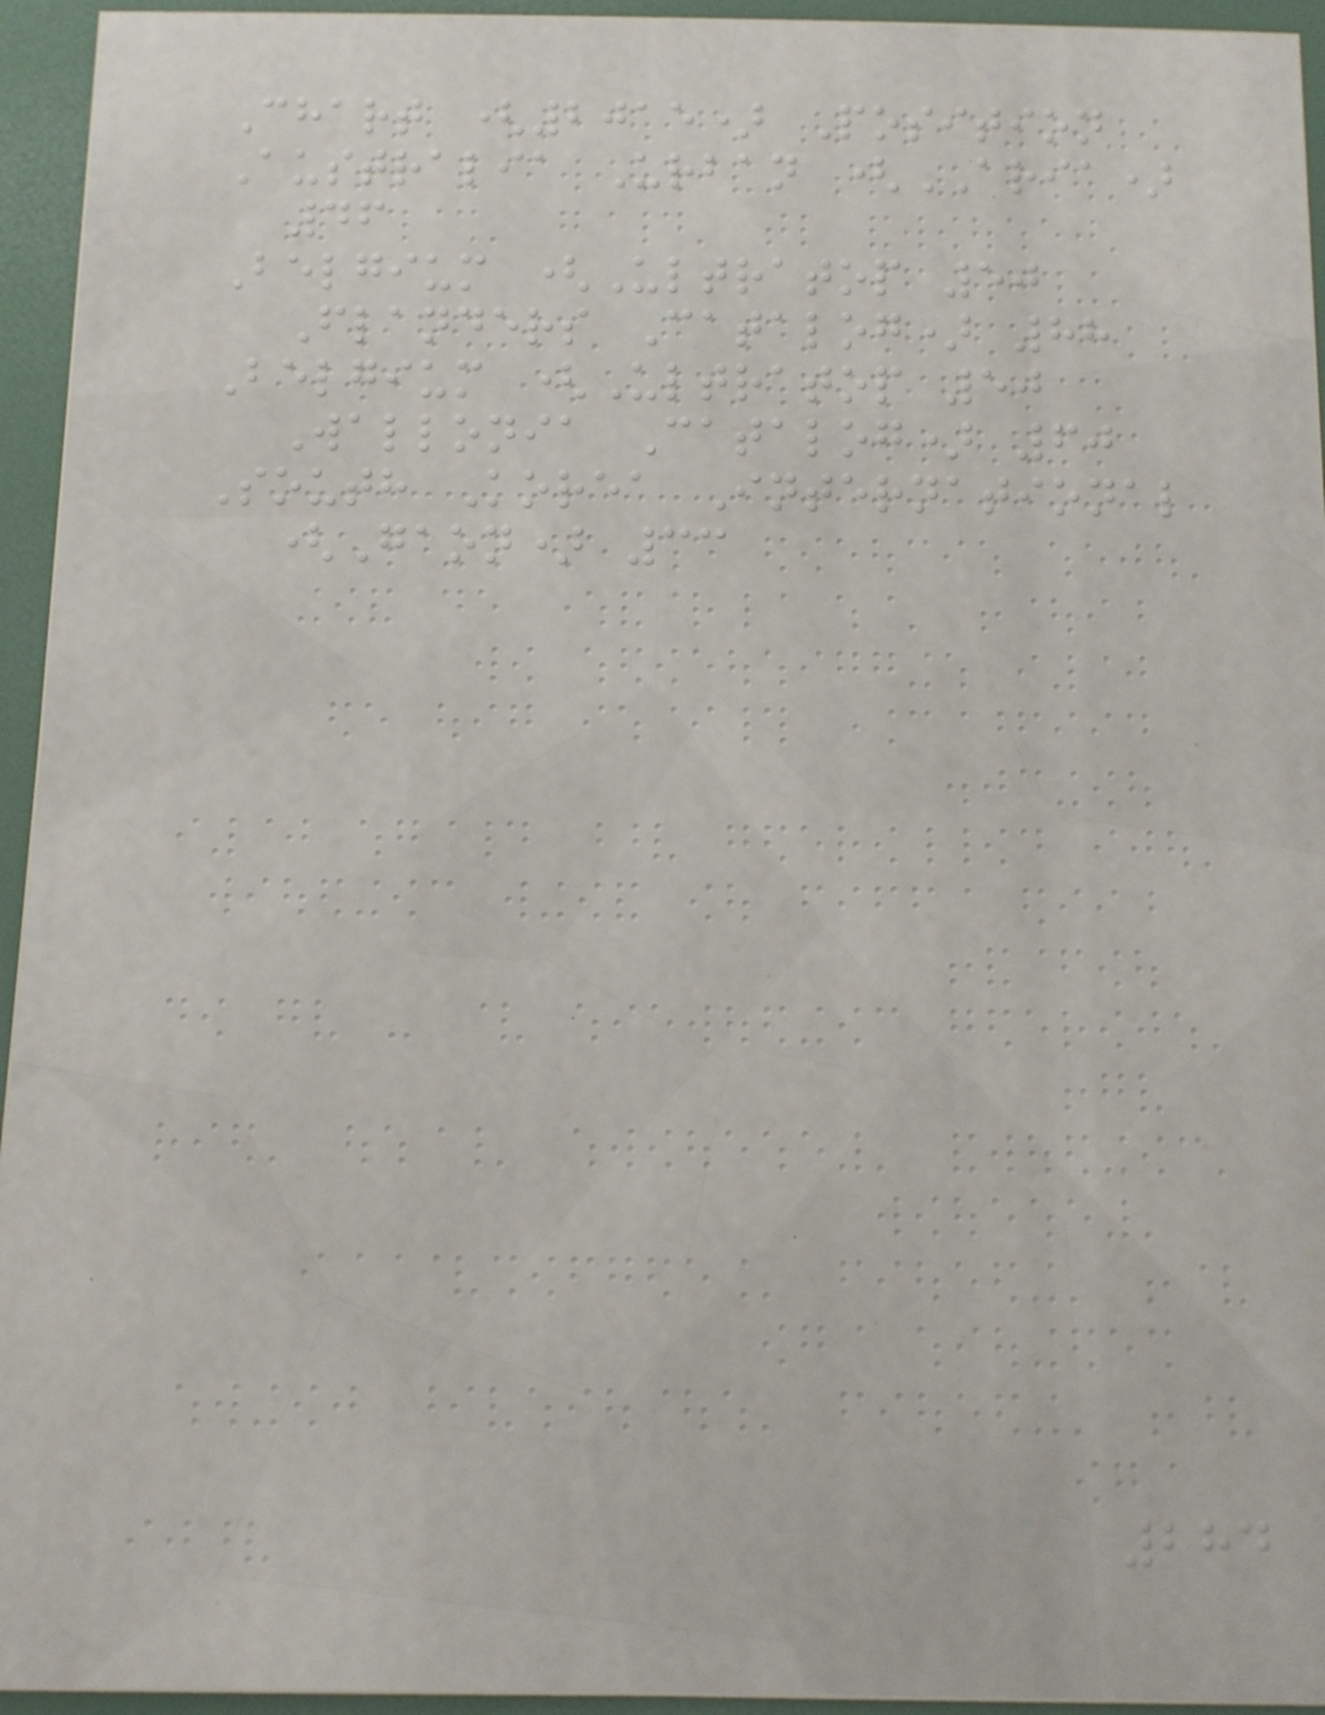Chart (2015) Position
Australia Urban (ARIA)
46
Belgium (Ultratop 50
Flanders Catalog) 88
Belgium (Ultratop 50
Wallonia Catalog) 60
South Korea International
(Gaon) 33
284
